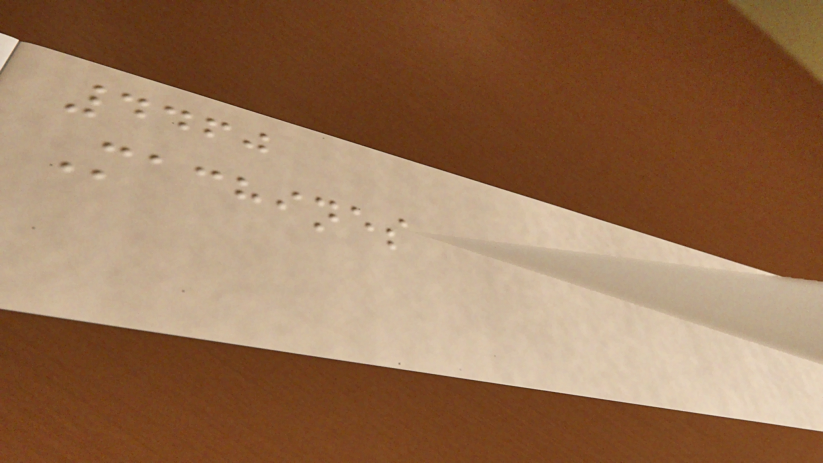4460
Machines
